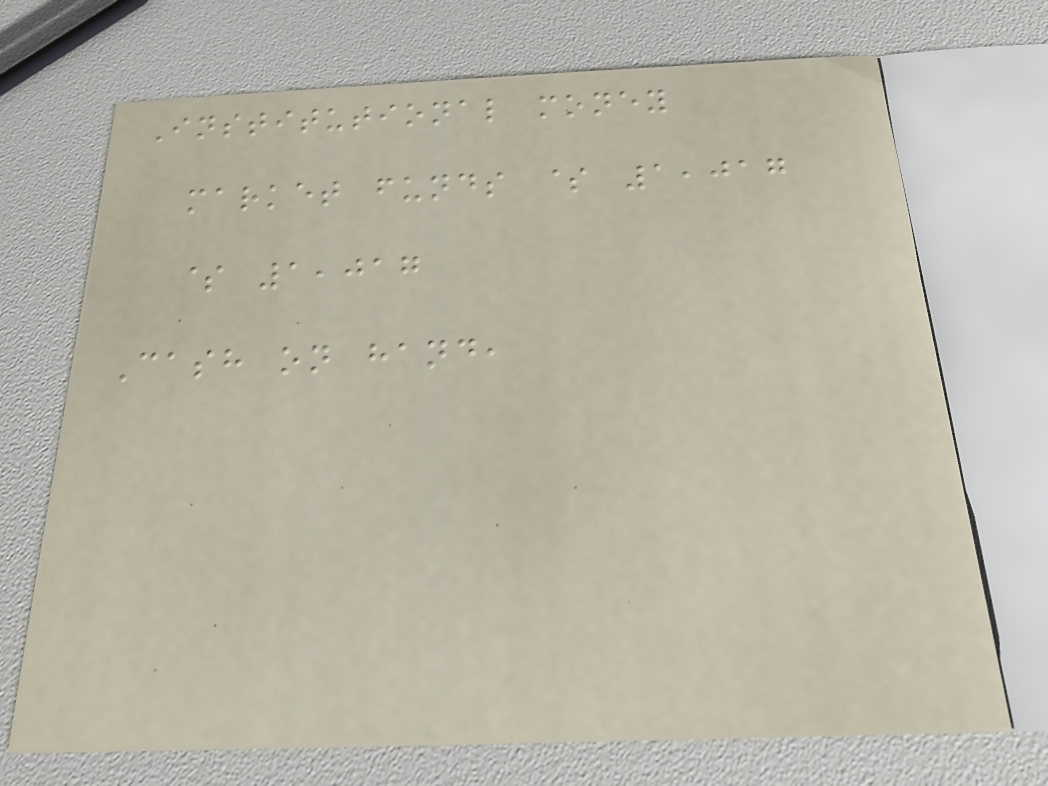Institutional money
market funds $ 1,017
$ 1,017
Cash on hand,
